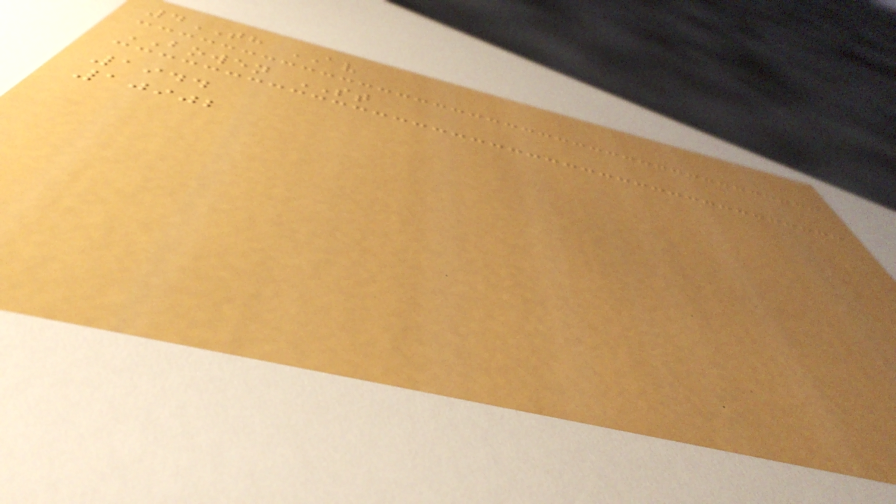4TH AV
BOWEN ST
1944
10902
